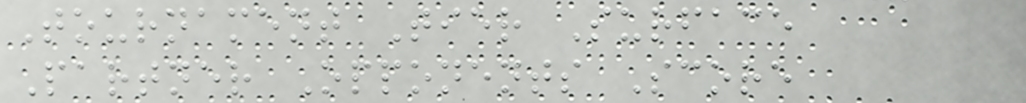Tournament Tier Surface
Partner Opponents Score
